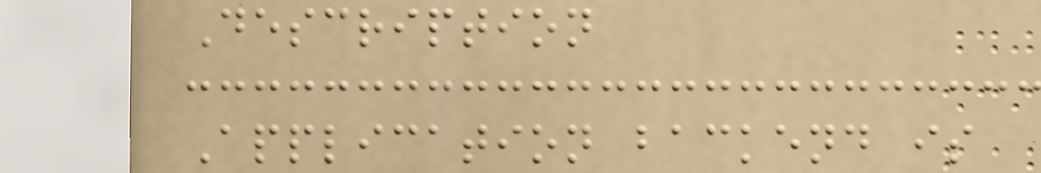Description
Application backend is
